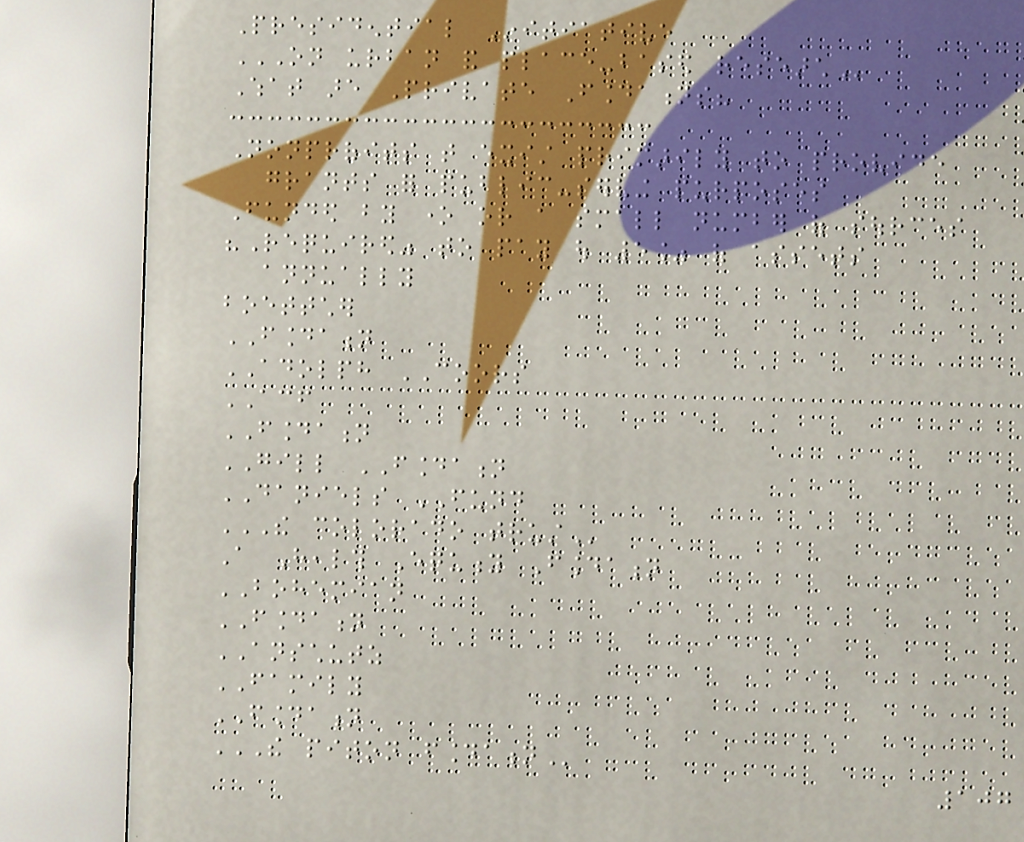Presidential Initiative
ON URBAN AND PLACE-BASED RESEARCH
What are Private Foundations?
Nonprofits that exist primarily to provide
grants for public-serving purposes
Funded by one or a small number of sources
"Required" to pay out 5% of assets
annually
boettcher
FOUNDATION
ADOLPH COORS
ACF
FOUNDATION
GILL FOUNDATION
DANIELS FUND
THE COLORADO TRUST
A Health Equity Foundation
BOHEMIAN
FOUNDATION
ANSCHUTZ
FAMILY
FOUNDATION
THE PITON FOUNDATION
107
